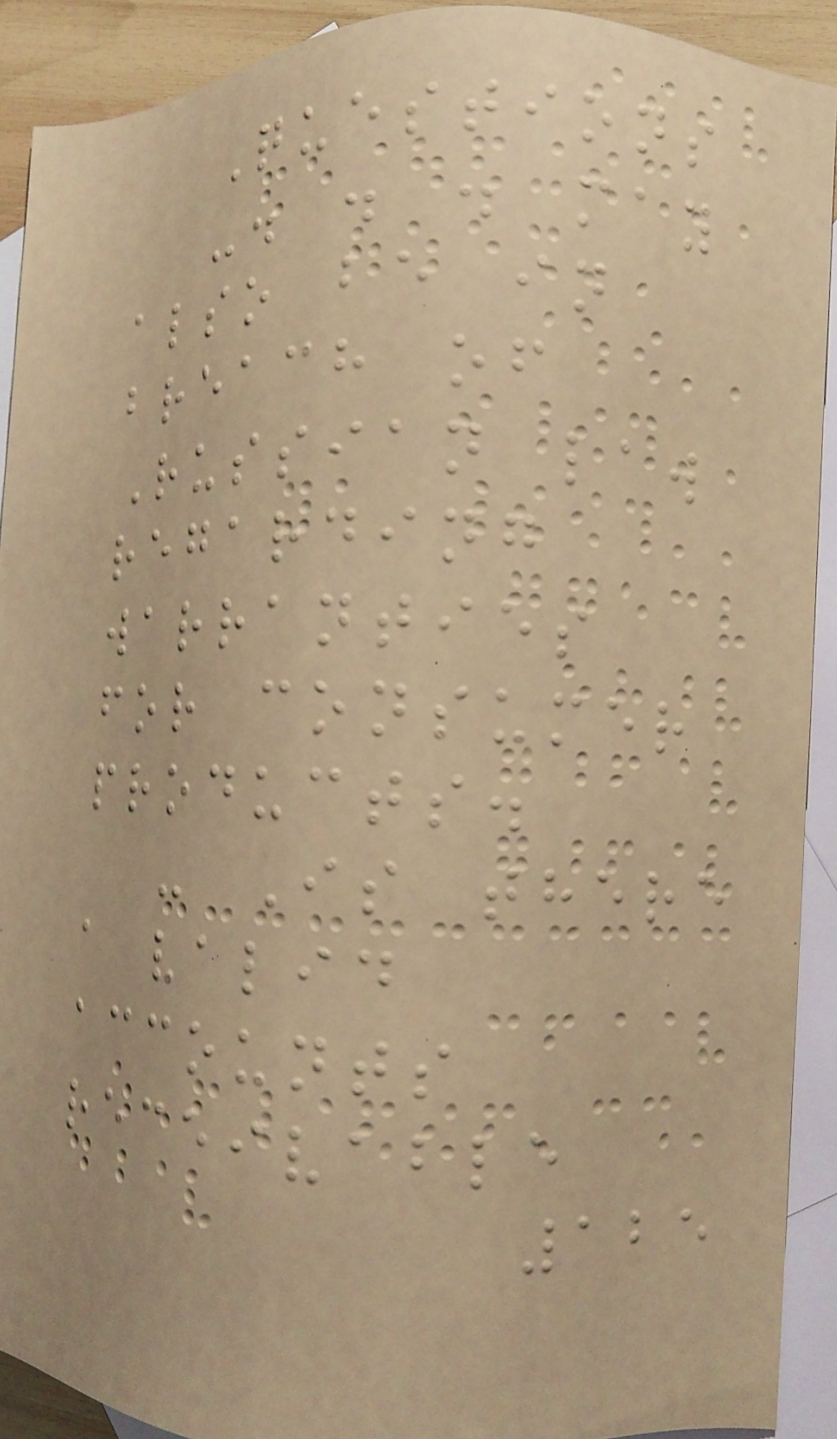Questions
-. . . may
also be in
breach of
Russian law
regarding
warranties
for consumer
products.
- Is there
a valid
accounts
receivable
125
